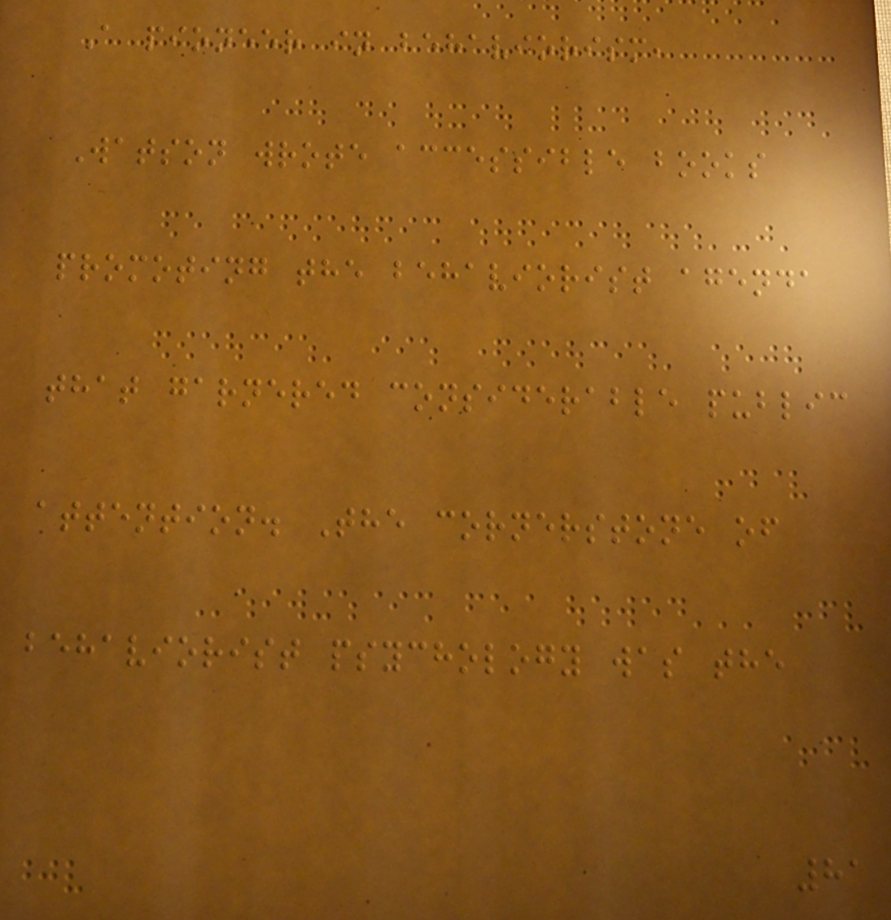A pioneer in behaviorism,
Watson wrote accessible books
promoting the behaviorist agenda
that garnered considerable public
attention. The cornerstone of
behaviorist psychology was the
81
